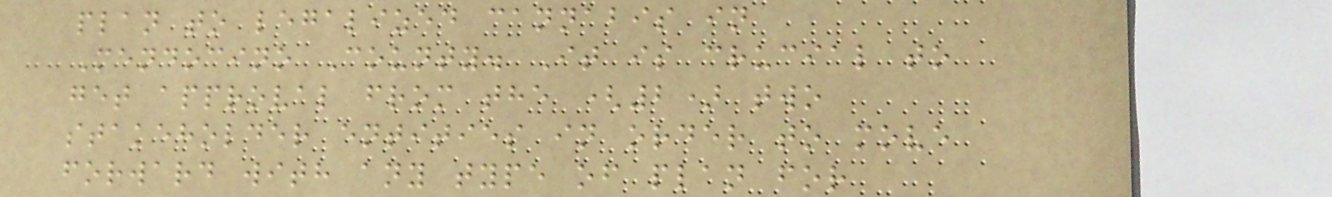plan to legalized cannabis in
Mendocino County. It is crucial to
get approval from the (2) two
stakeholder entities in order to move
forward with any type of plan for
